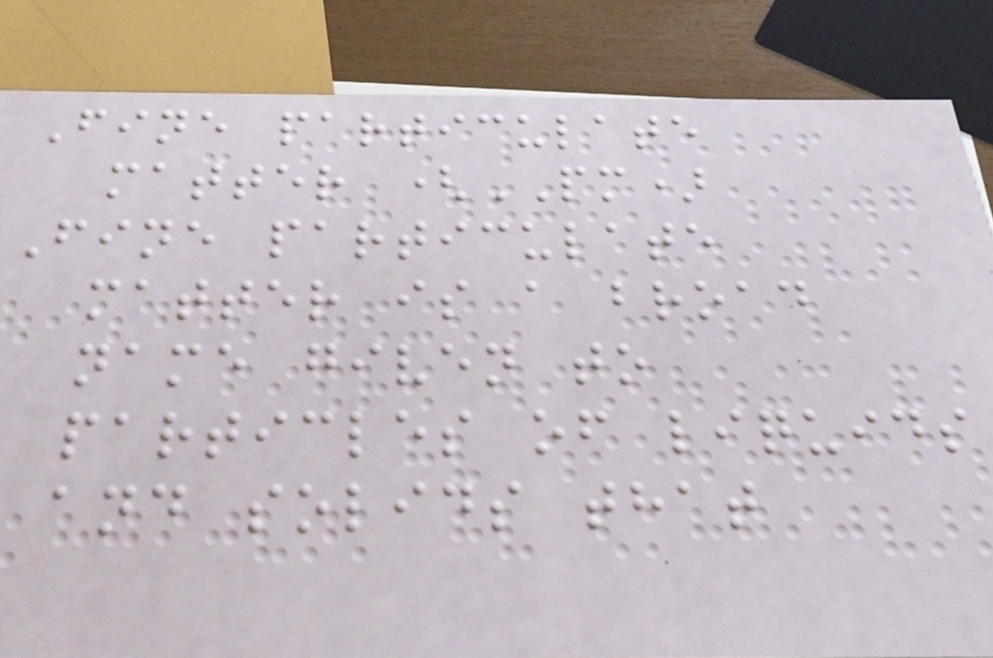Fine particulate
matter (PM)
Fine particulate
matter is a broad
name given to
particles of liquids
and solids that
